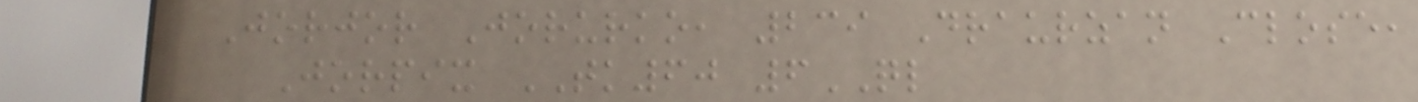Jorjor Jorurko, 239 Draurzan Close,
Jorpix TK60 6QL
